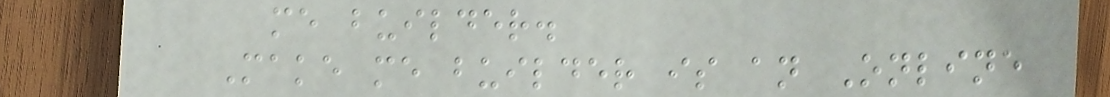me builder.
Make me builder is an Online
